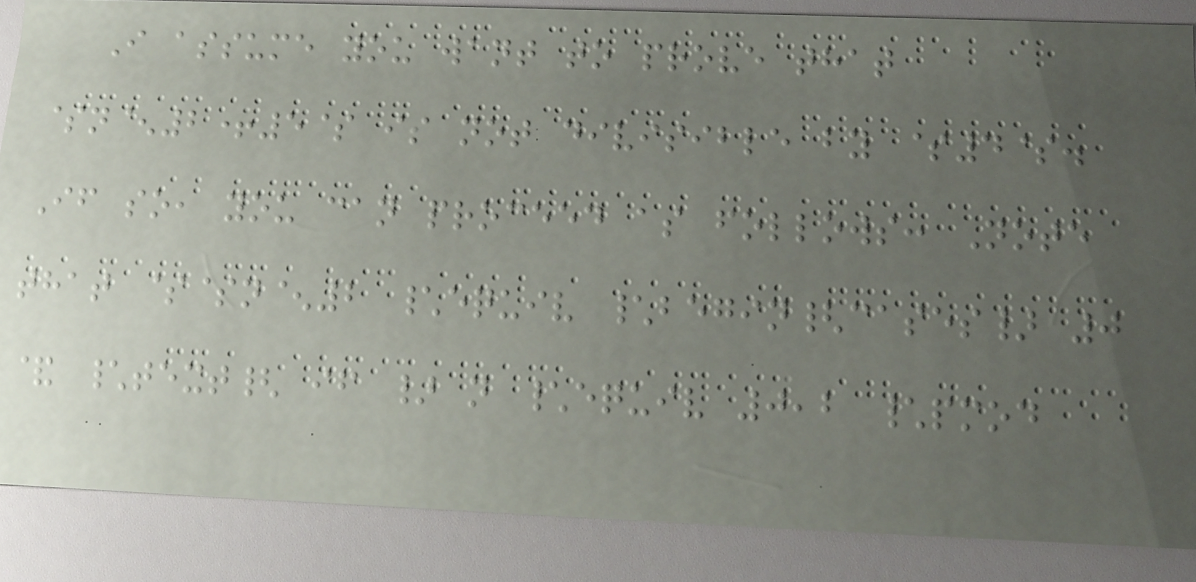I assume you want to prove that
$n^2+5$ is not divisible by $4$.
If so, you can proceed as follows: Note
that $$n^2 \equiv \begin{cases} 0
& \text{ if } n \equiv 0,2 \pmod
